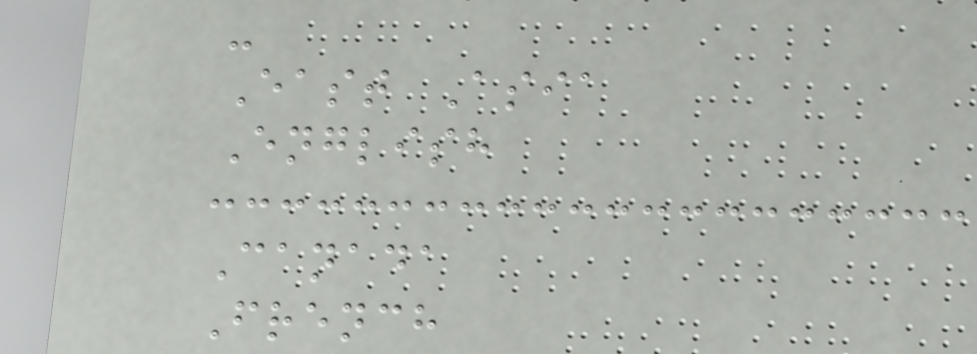-
East Asia
English
Canada
French
